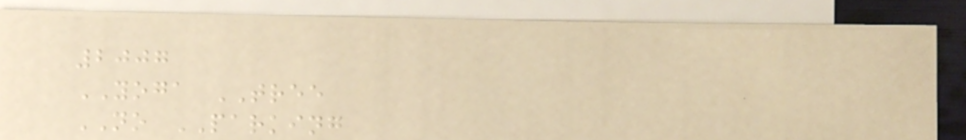2007
YOGA TREE
NO PARKING
